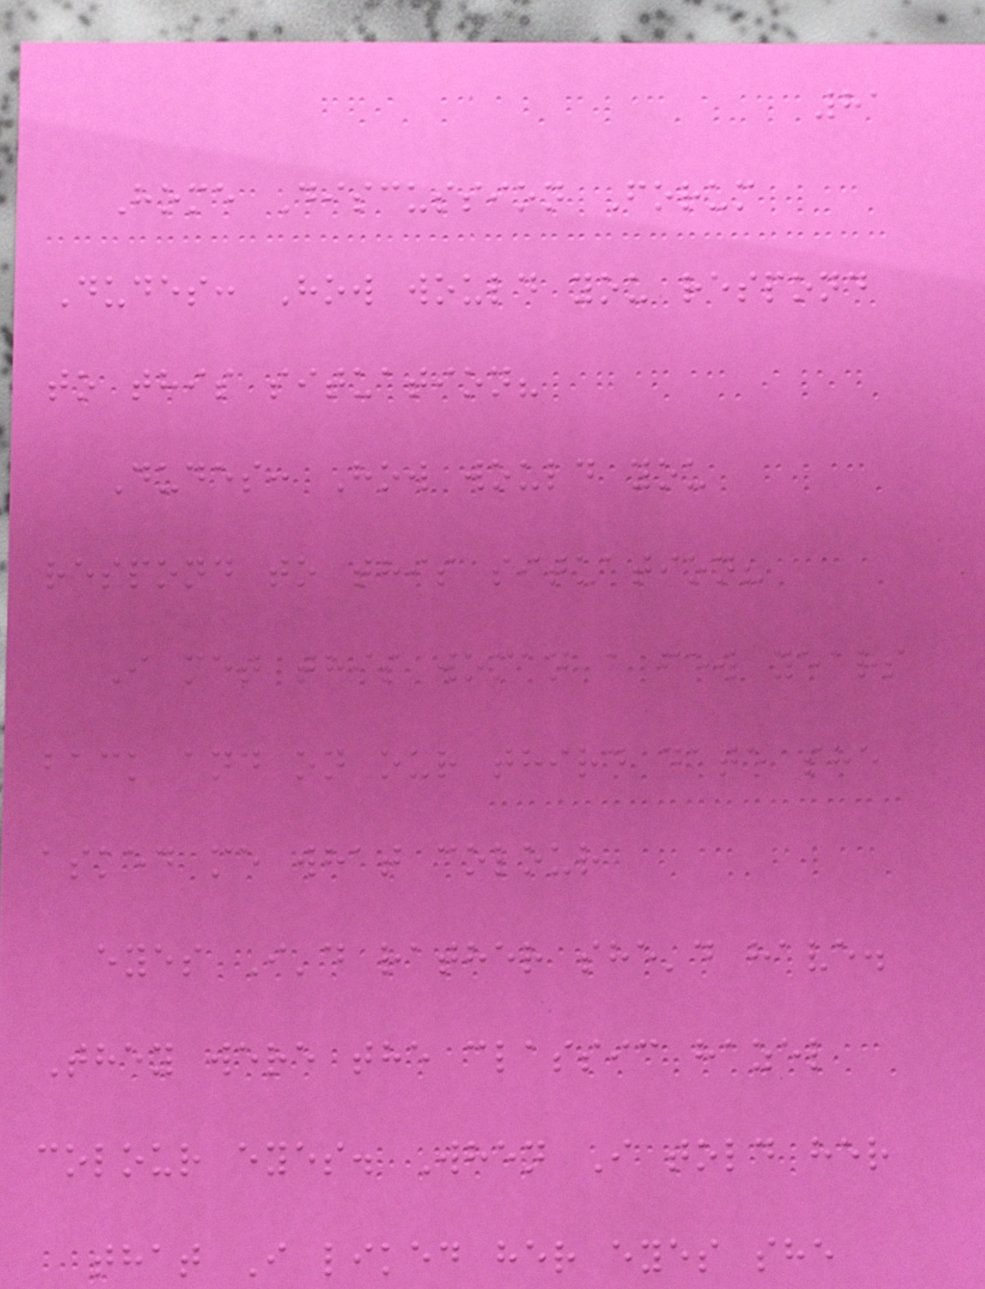81
Home Discussion Forum
Dudes: How would you respond
to this situation?
Dudes: How would you
respond to this situation?
I met this woman a few years
back and on our third date she
asked me what colour
eyes I'd rather she'd have.
They were the classic hazel
colour eyes. When I told her
that I liked her eyes she
